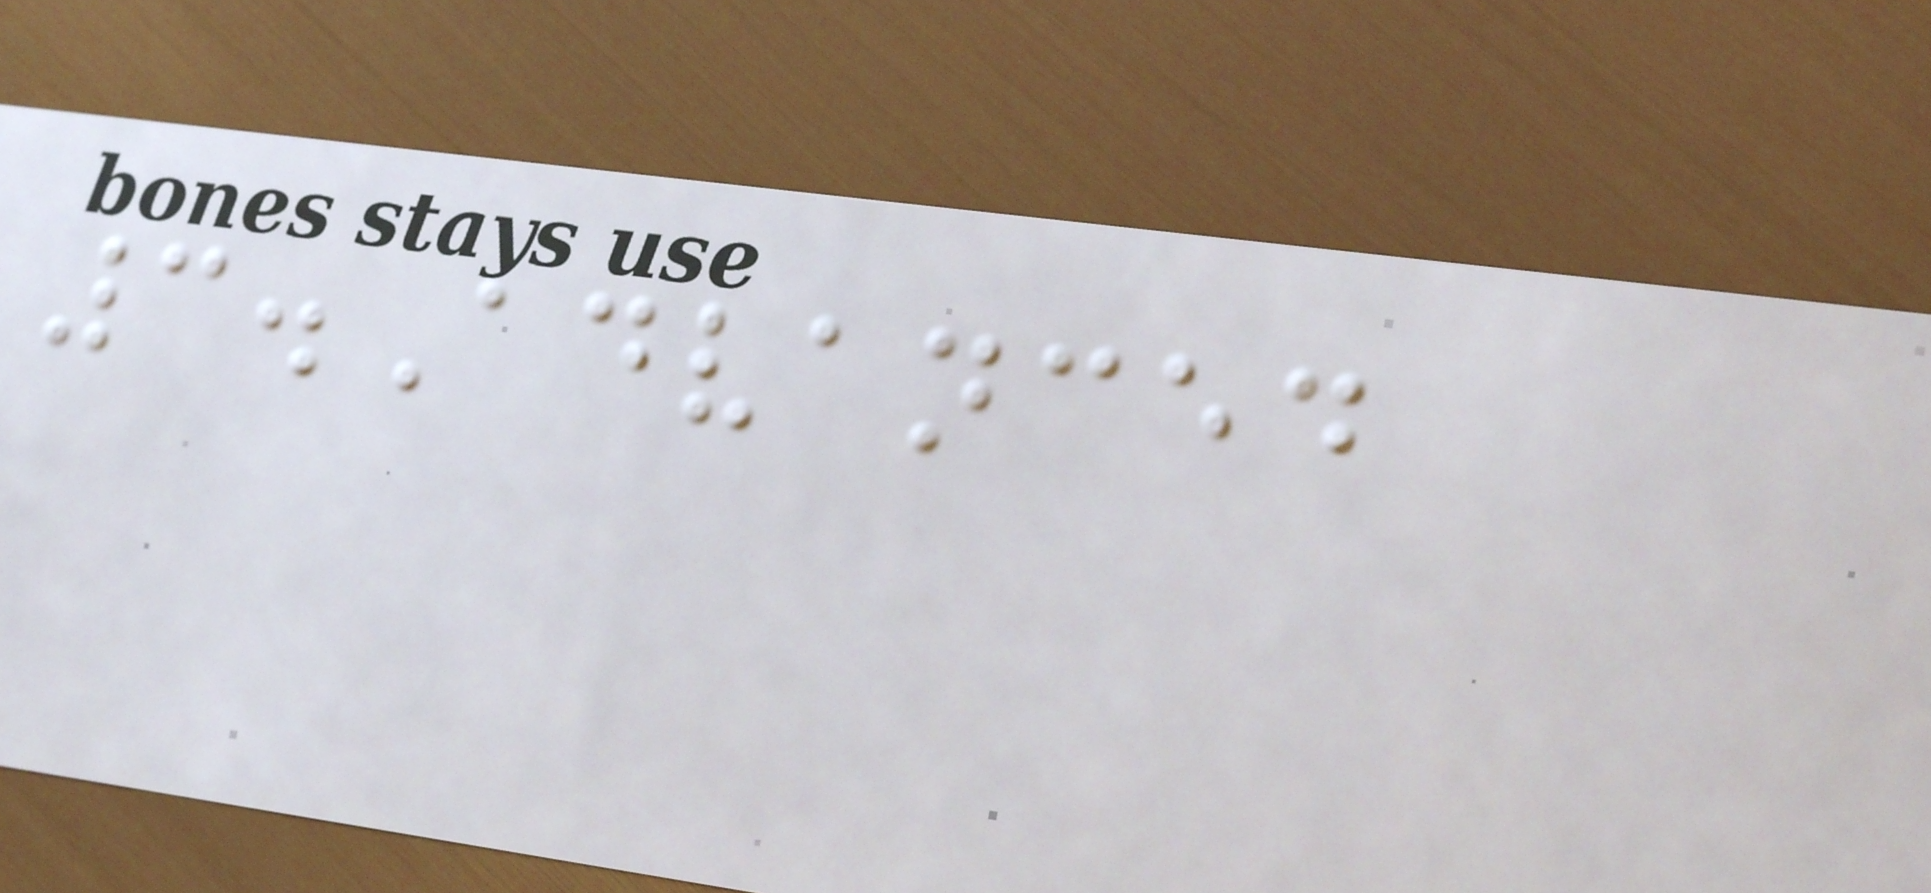3.Advanced
